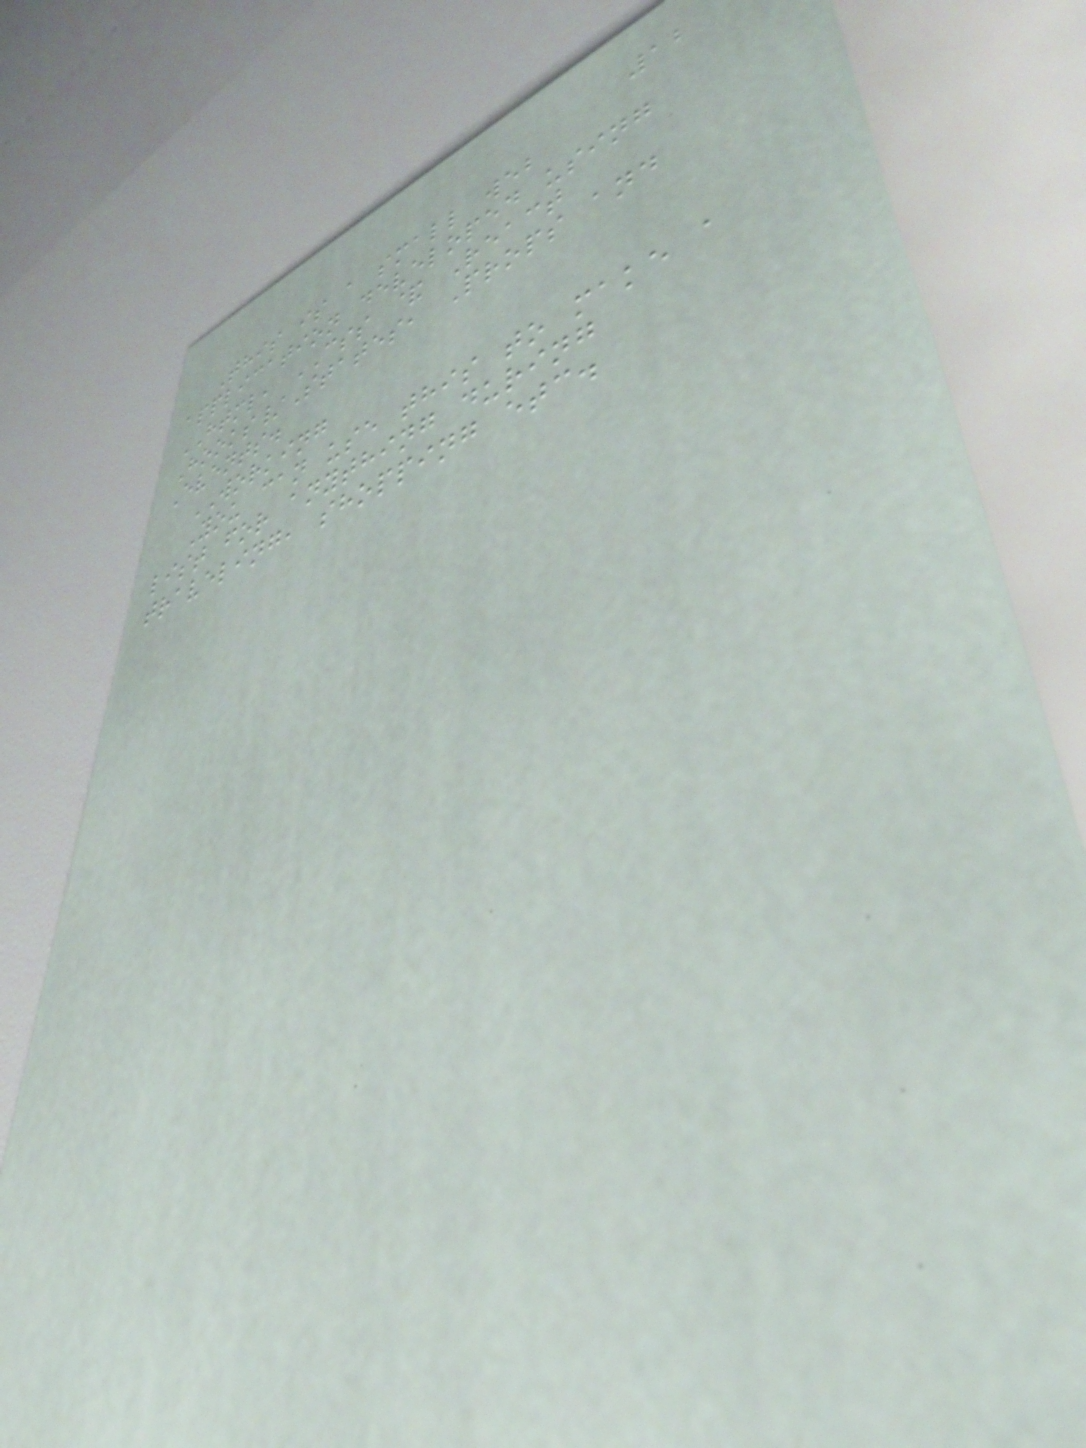12
This is a small web
application developed using
HTML, CSS & React
Hooks/States, Props and
Events.
WORKING
You can use this to make a
list for anything during
traveling, shopping etc.
